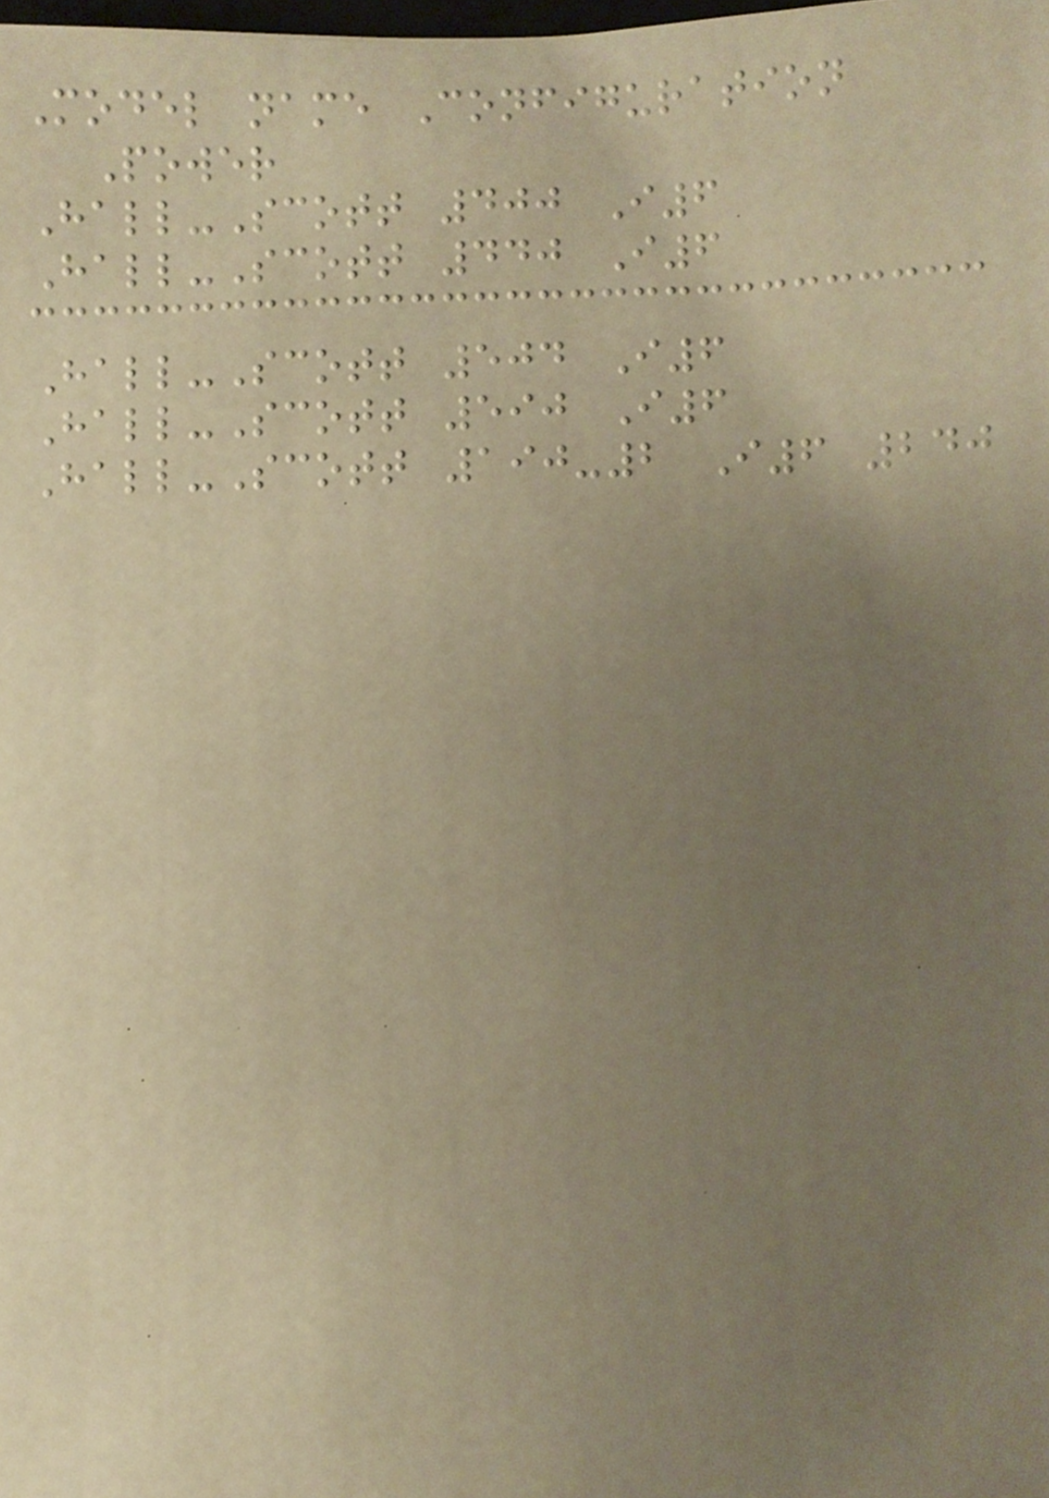Model name Configuration
Power
Hall-Scott 400 I6
Hall-Scott 440 I6
Hall-Scott 504 I6
Hall-Scott 590 I6
Hall-Scott 190-2 I6 240
